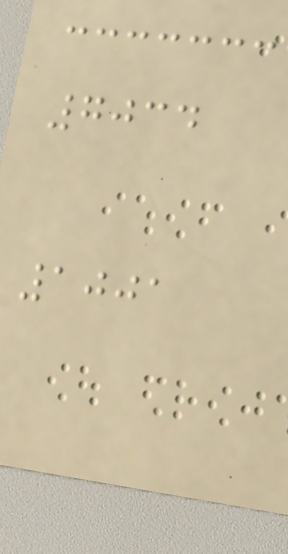7034
1001
